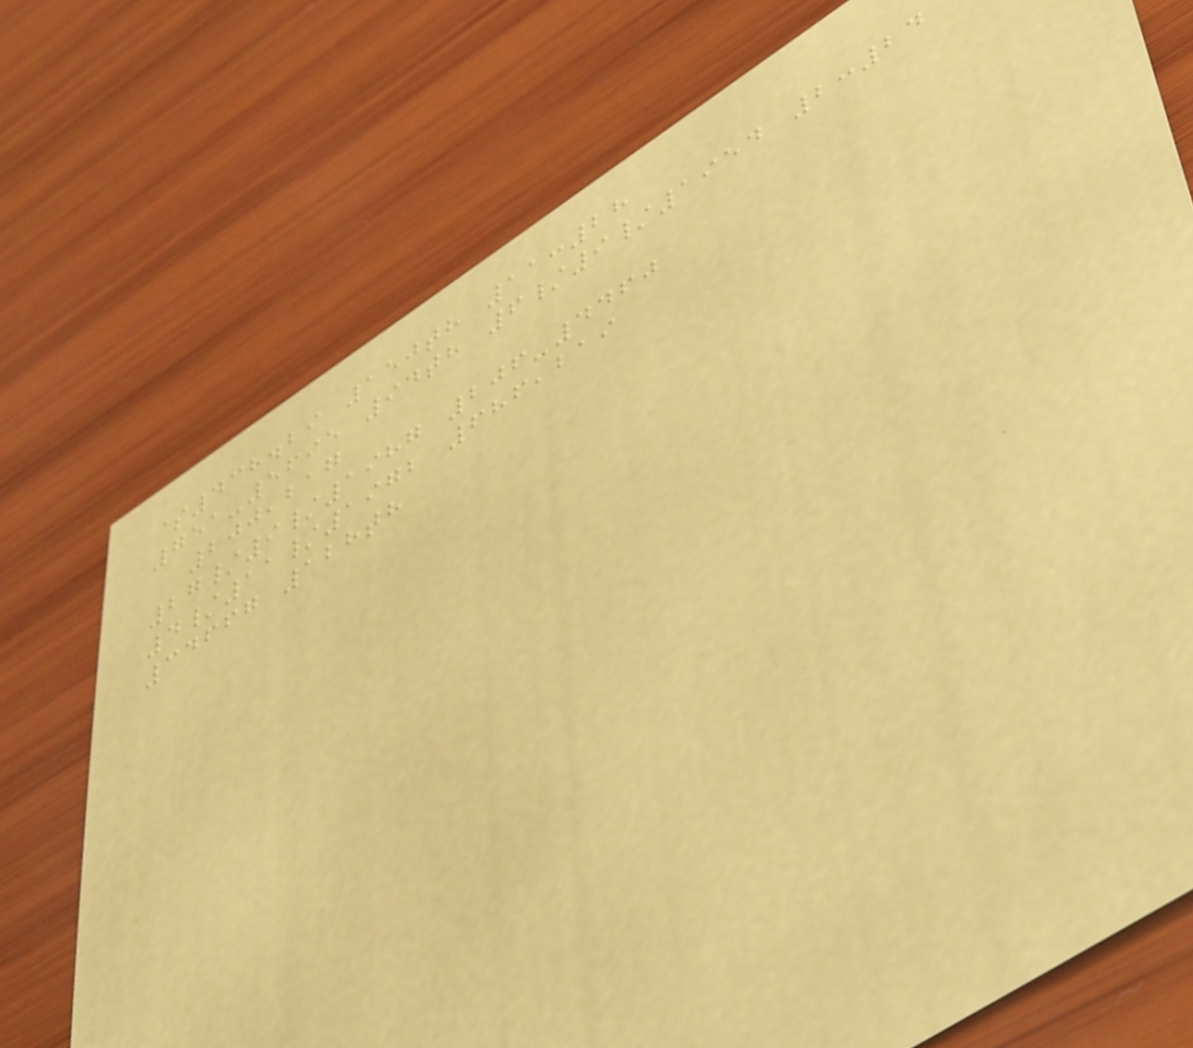$438.29 150th 11:28
751-5695 94th 6/9/1954 2:24
200,217
27/9/1987 206-4460
4/11/1972 686,219
34667 128th
